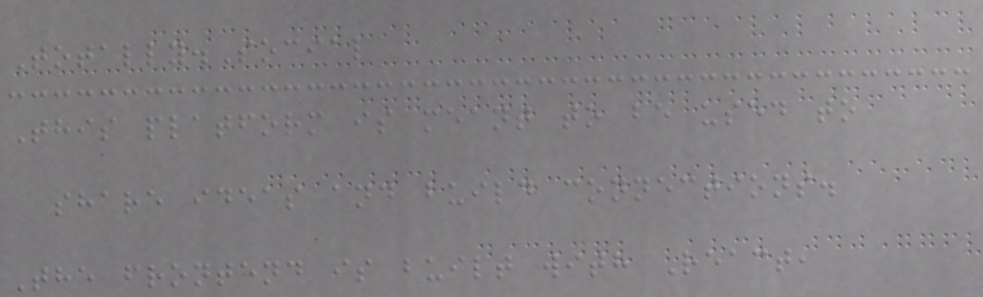Totally.Social
This platform is meant to be used to
share ideas and build connections.
The frontend is built with React,
